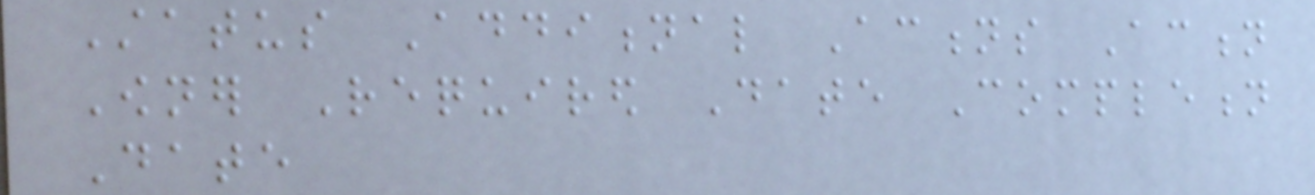Status Additional Actions Action
Owner Required Date Completion
Date
